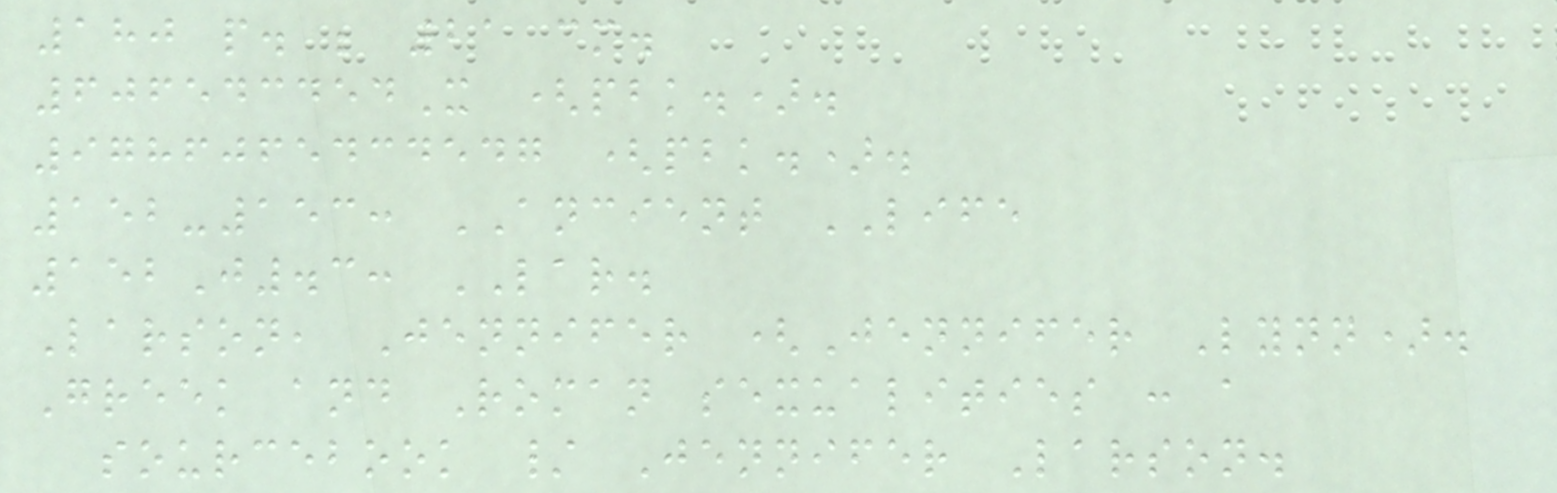180 p. ; 21 cm.
606543454X (pbk.).
9786065434547 (pbk.).
152-153: ANCIENT LIFE
152J.3: LAR.
Larson, Jennifer (Jennifer Lynn).
Greek and Roman sexualities : a
sourcebook / Jennifer Larson.
